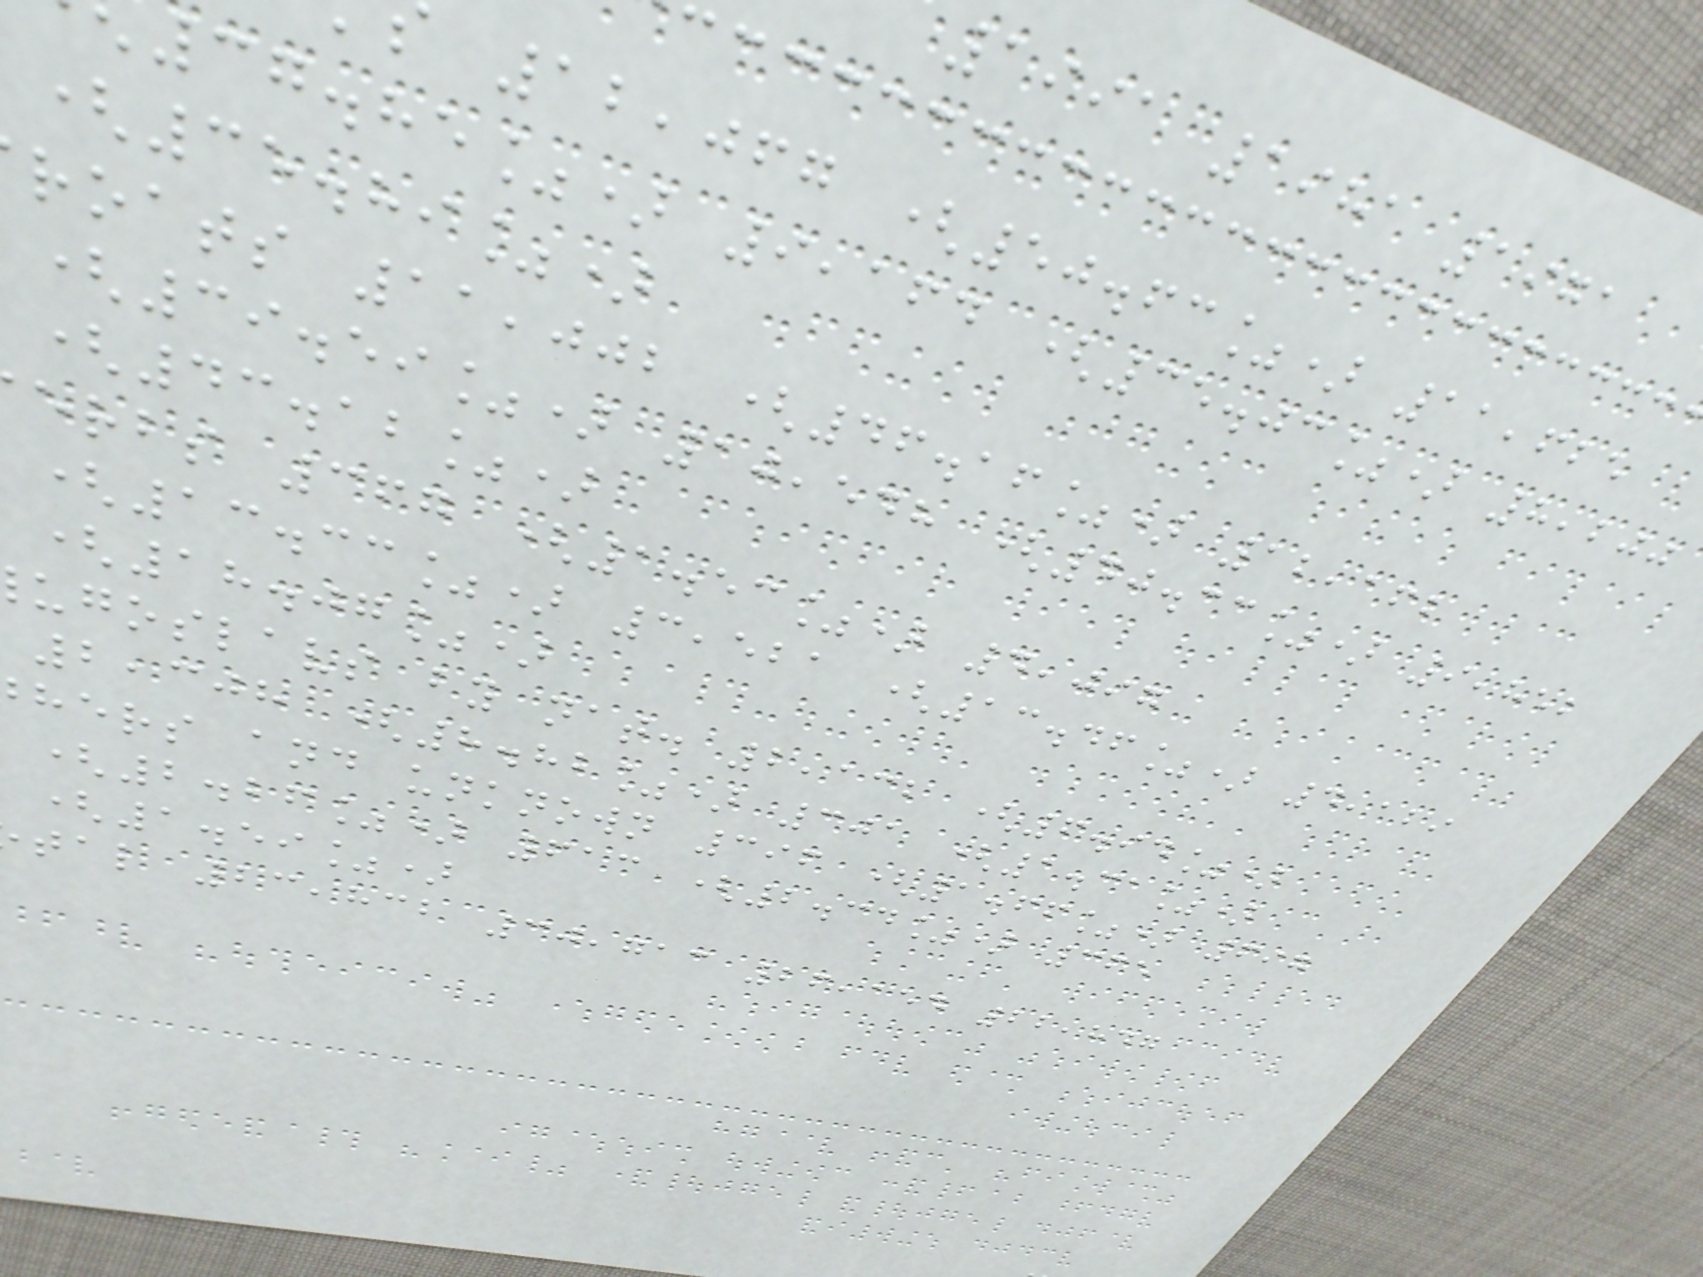1991 1981 1971
12,067 (50.63%) 11,625
37.85%) 9,164 (35.03%) 8,200
(35.89%)
roats 11,002 (46.16%) 12,162
(39.59%) 10,548 (40.33%) 9,852
(43.12%)
erbs 367 (1.53%) 4,097
(13.33%) 3,521 (13.46%) 4,129
(18.07%)
ugoslavs by nat. 2,132 (6.94%)
2,308 (8.82%) 301 (1.31%)
hers and unknown 396 (1.66%) 697
(2.26%) 613 (2.34%) 365
(1.59%)
tal 23,832 30,713 26,154 22,847
